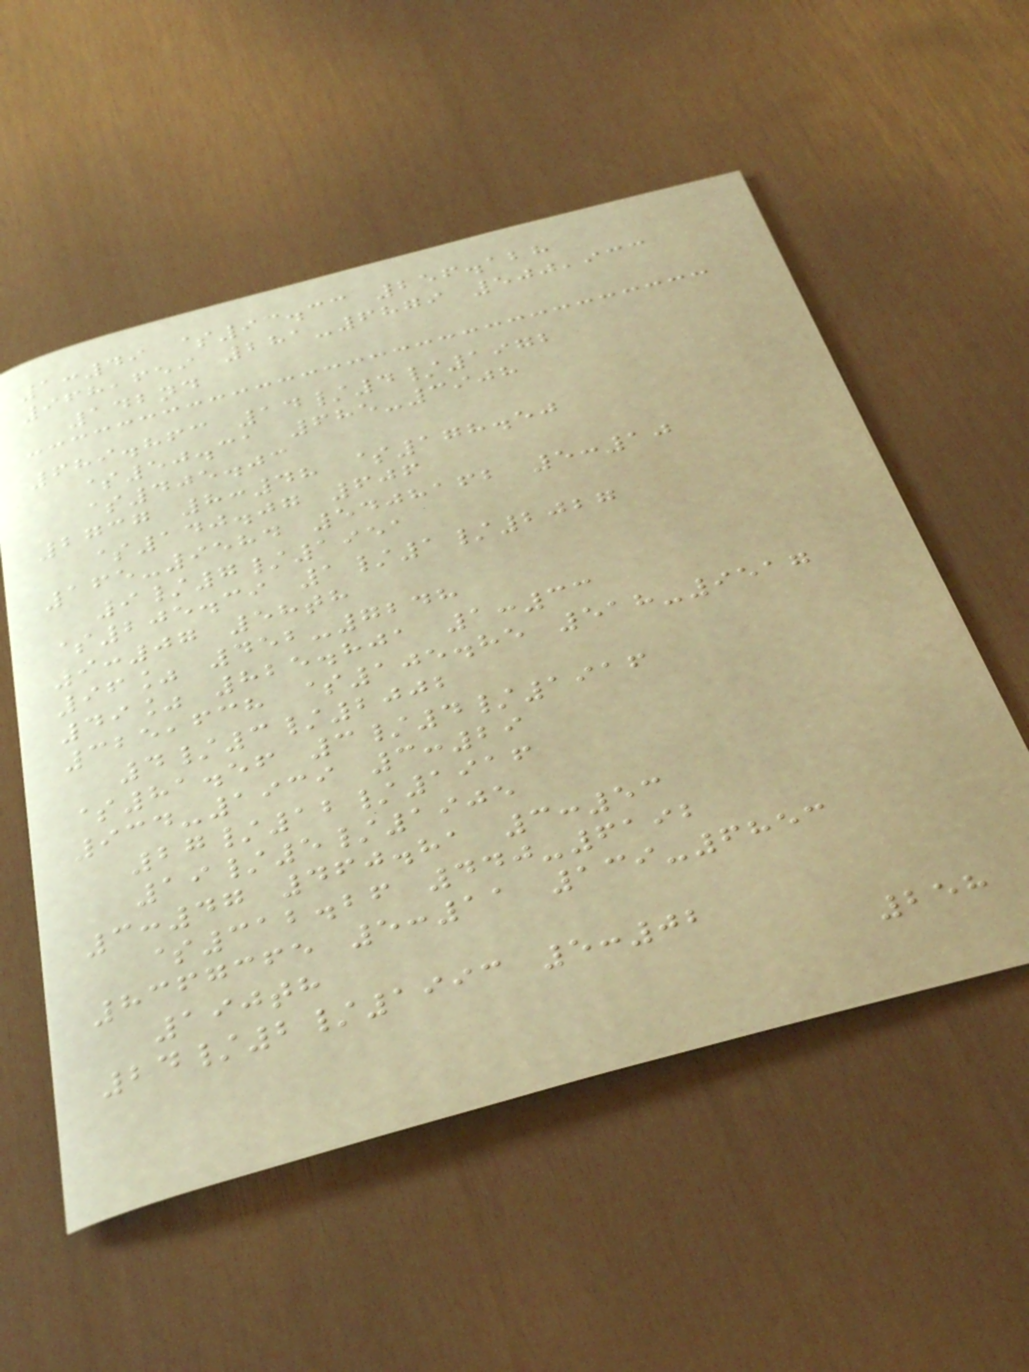1:49 $93.33 256.128
968,659 281-6879 500,933
142nd
689.863 14/4/1972
$50.31 685-3908
$405.03
2737 8:48 $178.50
$140.07 606
165-9584 5408162 5:10
9/7/1951
$205.39 1/1/2027
9:07 58th
96% 452-7248
49% 825.801 1:33
325,638 $105.85 518-9517
4/3/2002
$81.56 3/4/1916
934-1939 3:29
27/12/1916
19/5/1905
3:47 460.81 3:53
$312.26 440-6192
8367365 5:11 139-6853
190th
24/2/1993 5:02
258
